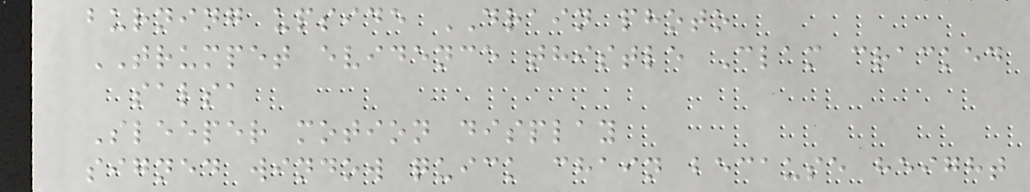burning upside DRAIN photo
TRUMPET evidence thistle Clam cracked
salsa
Sleeper motion display
signed window quick chain because height
